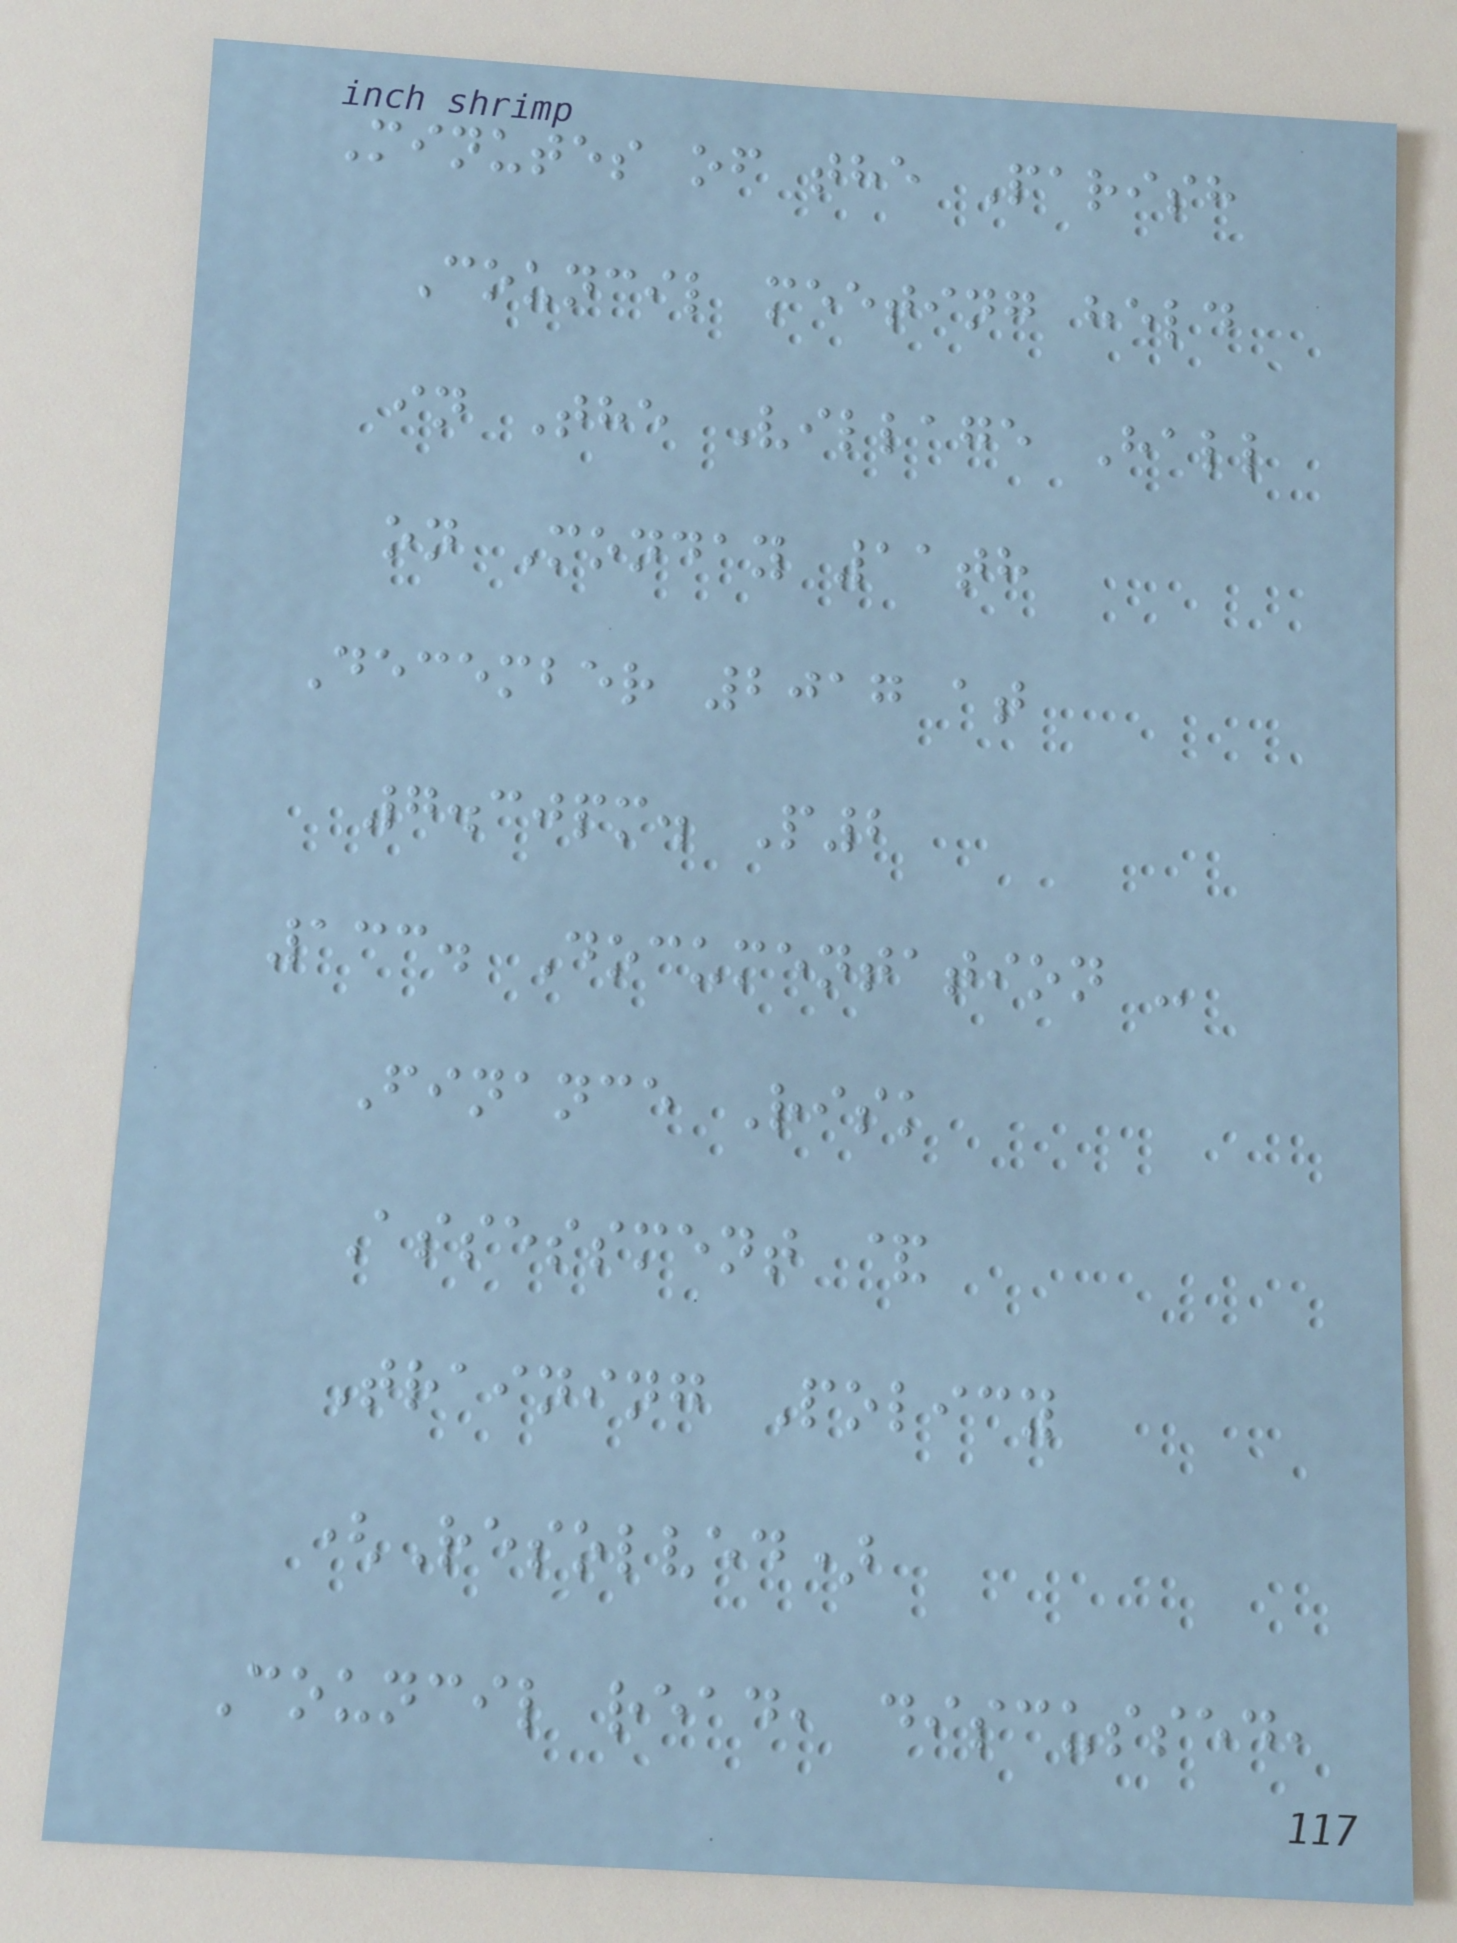Minutes of the Parish
Council meeting held
in The Village Hall
on Monday 11th
December 2017 at
7.30pm. P2
133. Documentation -
Finance Risk
Assessment &
Training Policy
(Resolved)
Council read, discussed,
